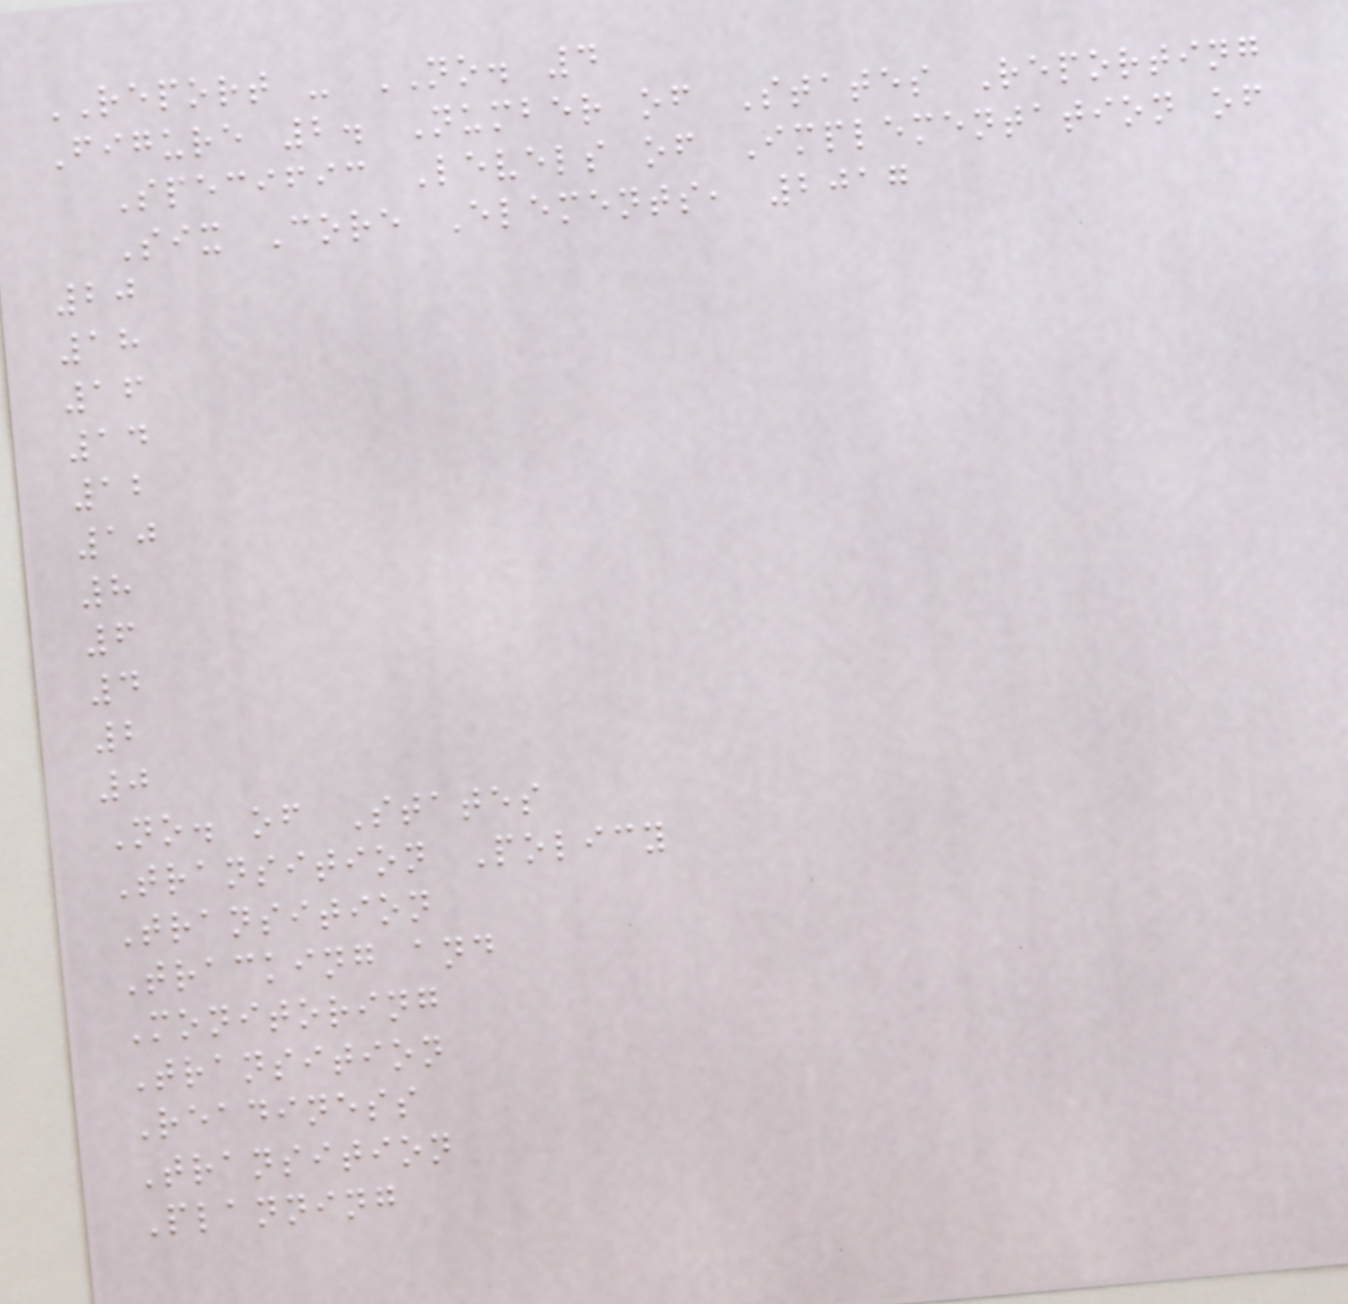REPORT - NO. 4
Figure 2. Number of States Reporting
Specific Levels of Implementation of
Six Core Elements, 2017
20
18
16
14
12
10
8
6
4
2
0
No. of States
Transition Policy
Transition
Tracking and
Monitoring
Transition
Readiness
Transition
Planning
